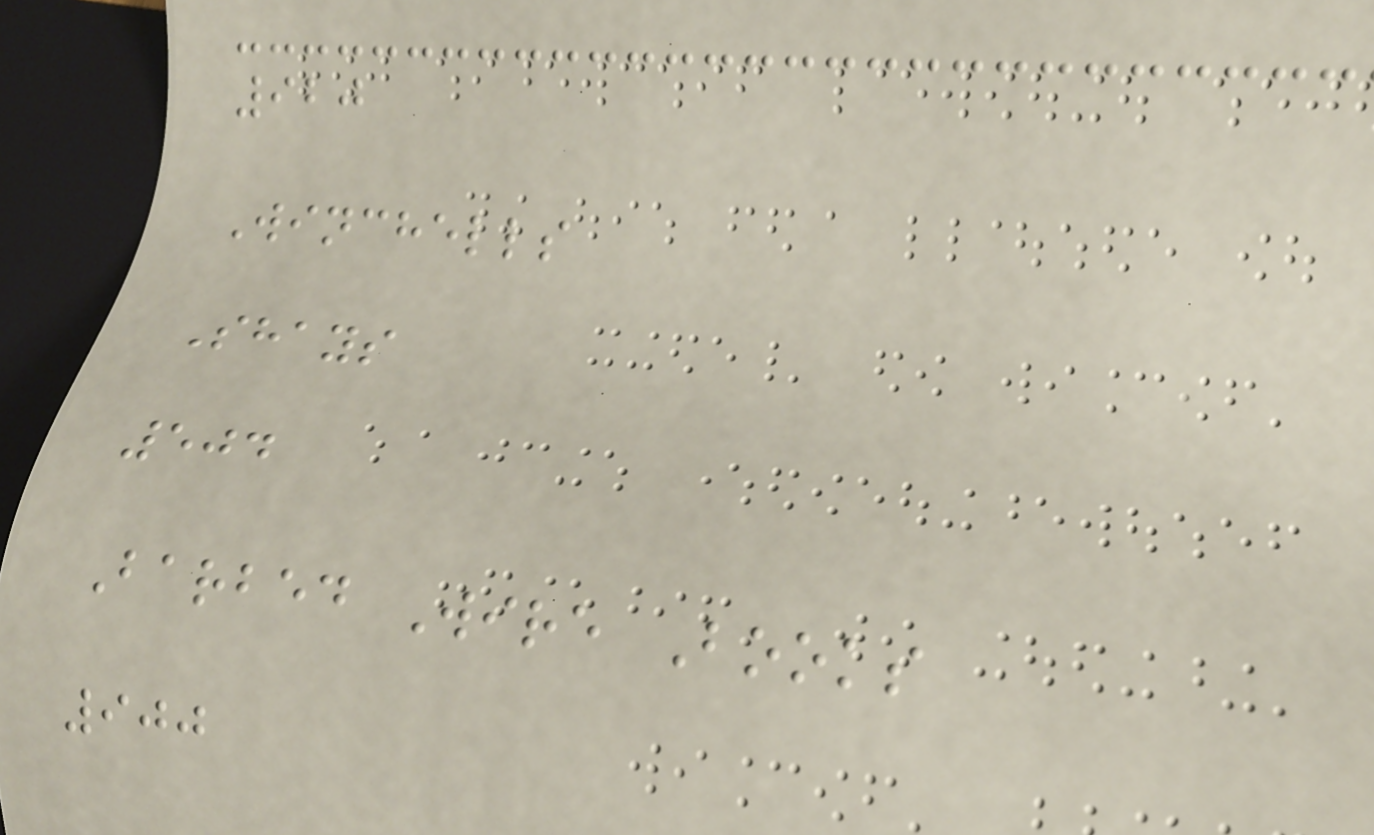920
Winchells
Shays
504
Barbed Wire Books
900
